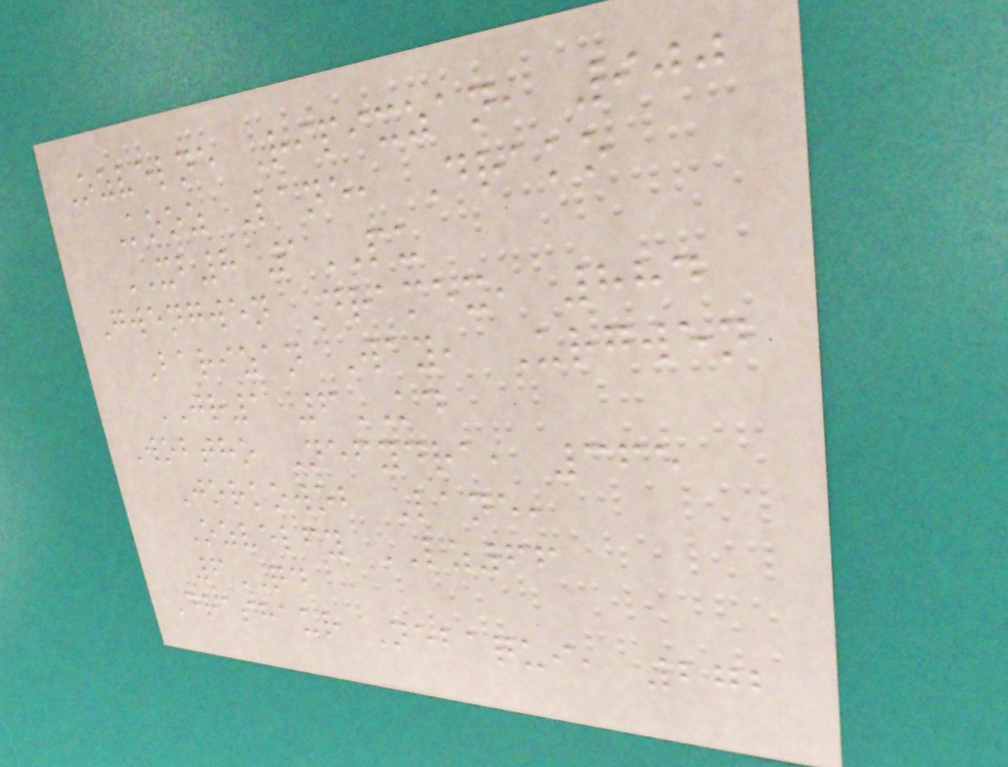Ozvelne Ripixzan, 900
Kooz Lane, Drako
XB8 1PU
Gwengwen Dramex, 884
Barizan Way, Urgwen
JR1 6KD
Wobtho Nefydra, 365
Jorkowob Lane,
Ozvelfy LZ66
6QD
Drashaur Nebaqui, 272
